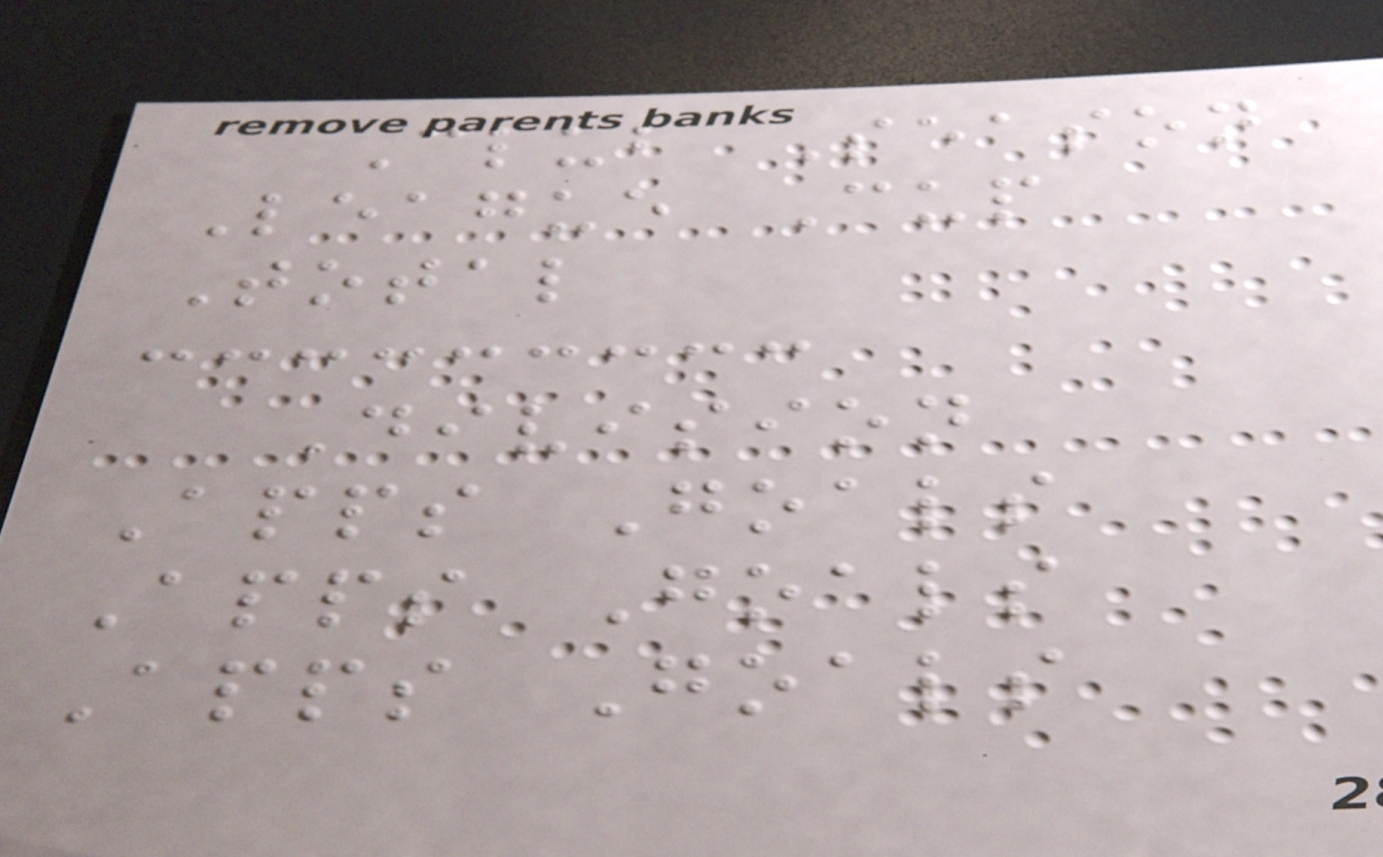Club Season
League Cup
Total
Division
Apps Goals
Apps Goals
Apps Goals
